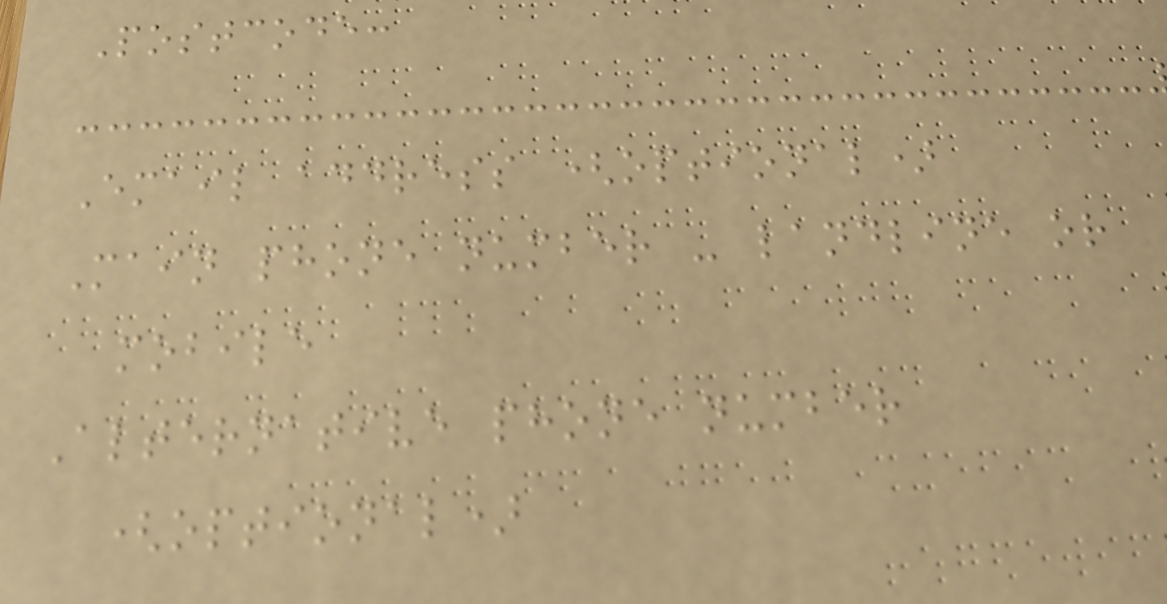Postcode:
Email address (optional)
Main phone number - landline or
mobile
Alternative phone number
(optional)
